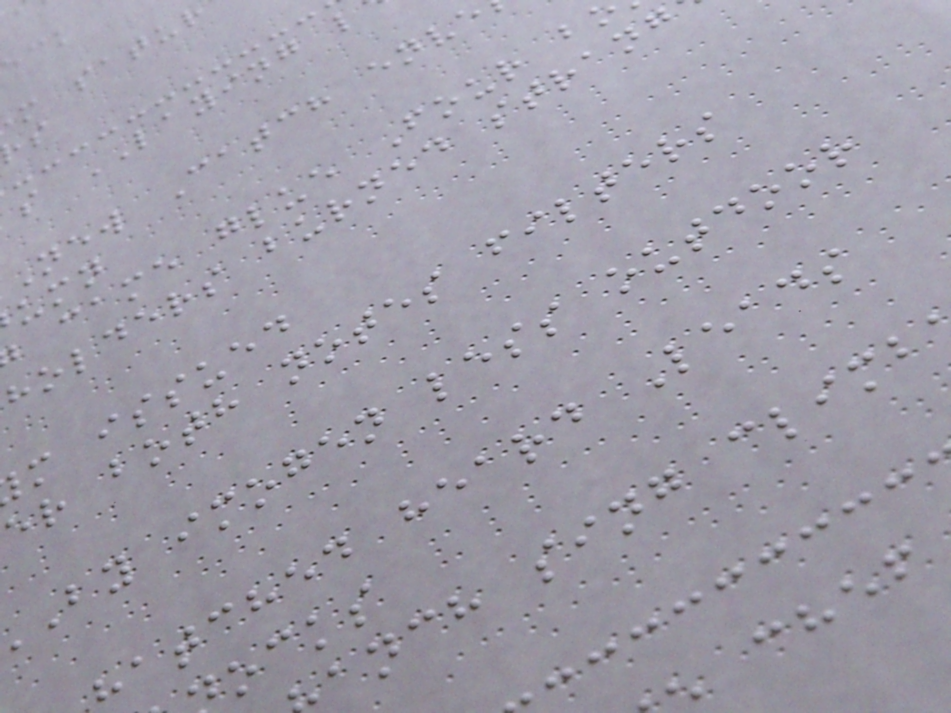s LAYING l
new Catch enve
came glue Four b
holders burned strang
m issued
er both notes filters
by imogen less outdoor
atched heard Leads
anch sing climb
